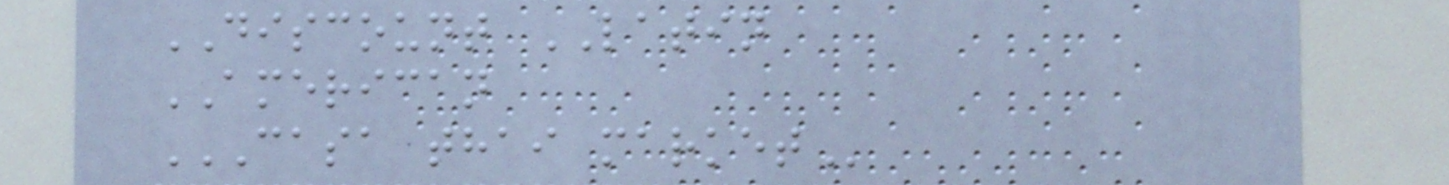DISCOUNT LATIN
AMERICAN
CASA THAI MARKET
